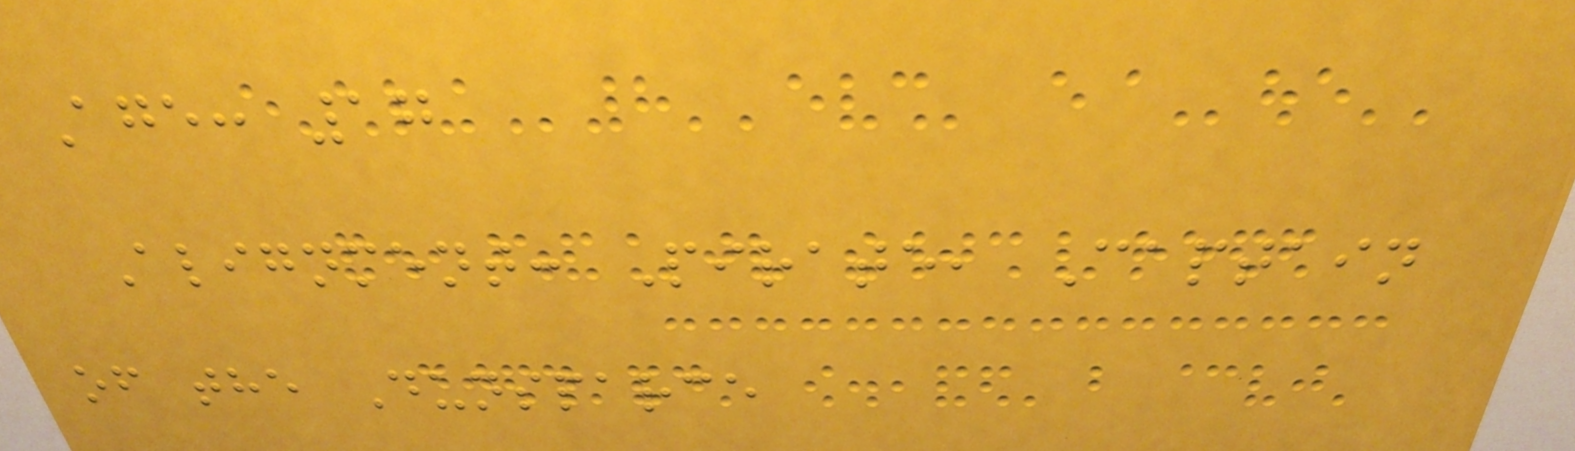Age: 17
Alignment: Pirate, Captain
of the Dunsparce
